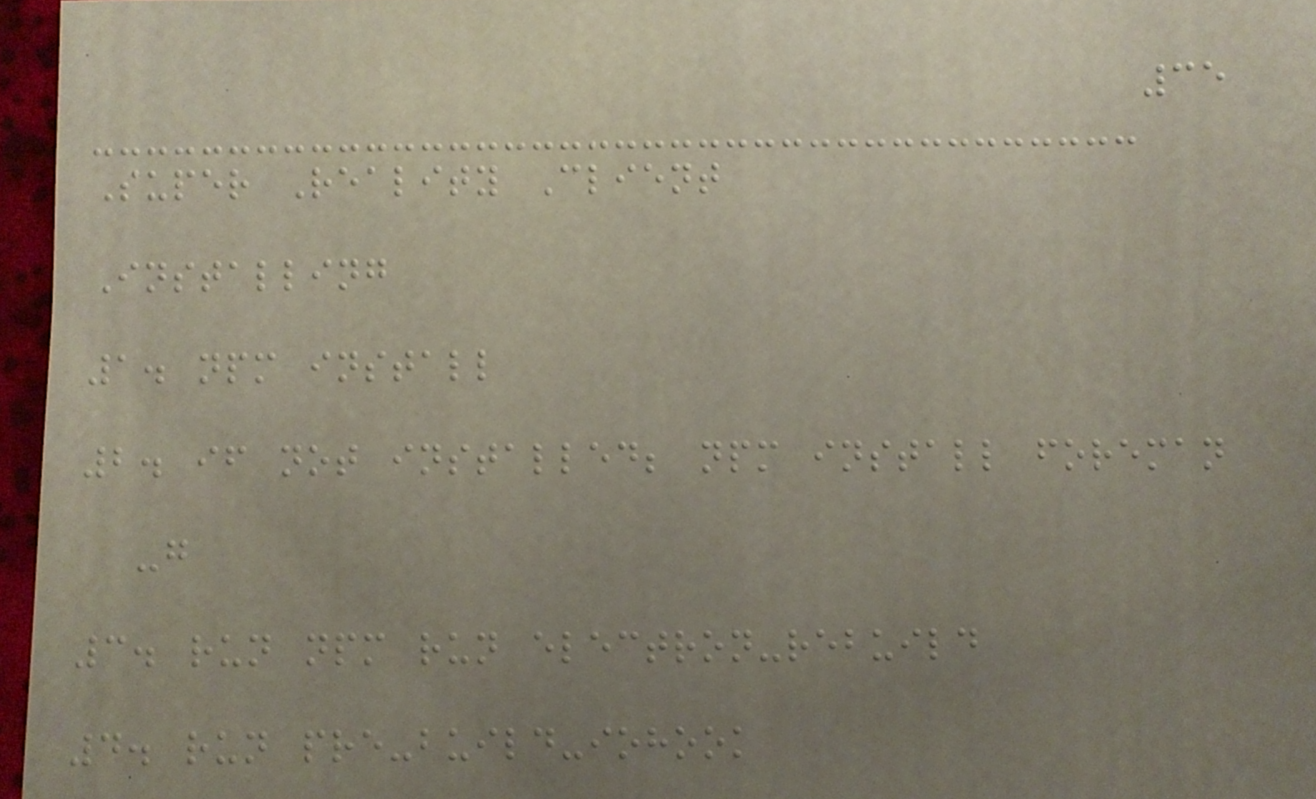35
Super Reality Client
Installing
1. npm install
2. if not installed; npm install foreman
-g
3. run npm run electron-rebuild
4. run pre-build-iohook
